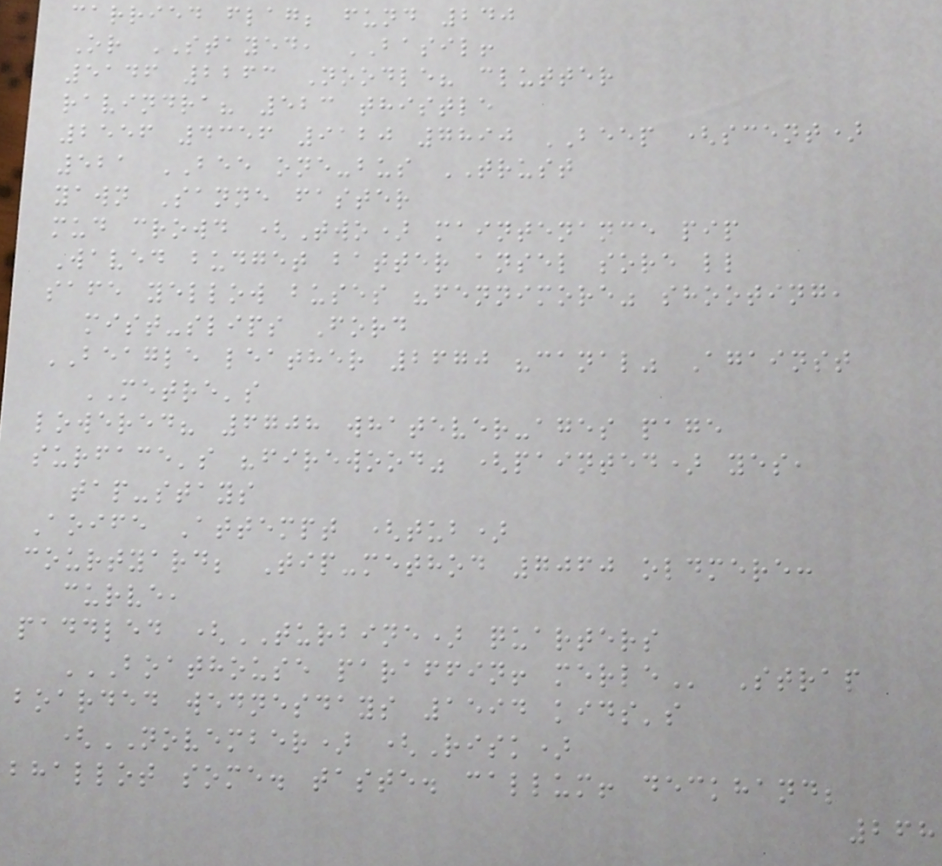carried flag; fund 240
Or STAYED, BASIL!
5146 2263 Noodle? clutter
ravindra? 523 thistle
2556 4356 9120 7890 BEEP (scent)
521 BEE one-bus TRUST
yawn Sanne faster
mud crowd (Two) maintenance pip
Waved budget batter ansel sore ll
safe yellow buses "fennimore" shooting,
mist-slips Ford
BEAGLE leather 2670 "canal" Against
METRE's
lowered? 6708 whatever-ages page
surface's "firewood" (painted) yes,
tap-stays
Aoife Attempt (tub)
courtyard; Tip-method 7060 oldmere:
curve,
paddled (TURBINE) quarters
BOATHOUSE PARAFFIN! MERLE Strap
boarded wednesdays 1594 kids's
(NOVEMBER) (Risk)
bhallot some. taste. callum! deckhand;
268
